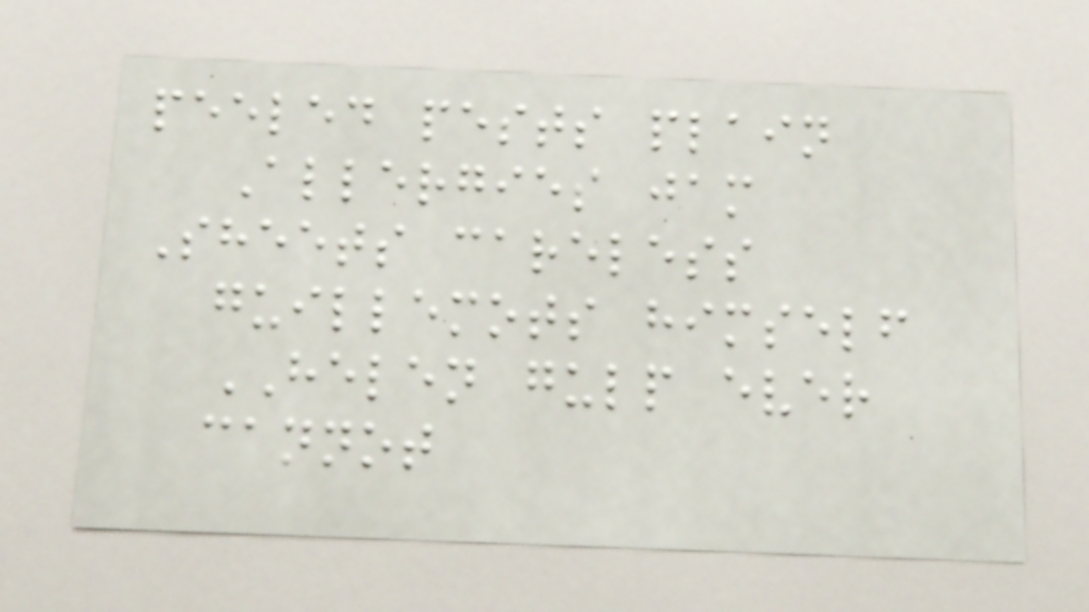peeled pests plain
Allergies jam
Sheets careless
guillemots himself
HELEN gulp ever
cannot
